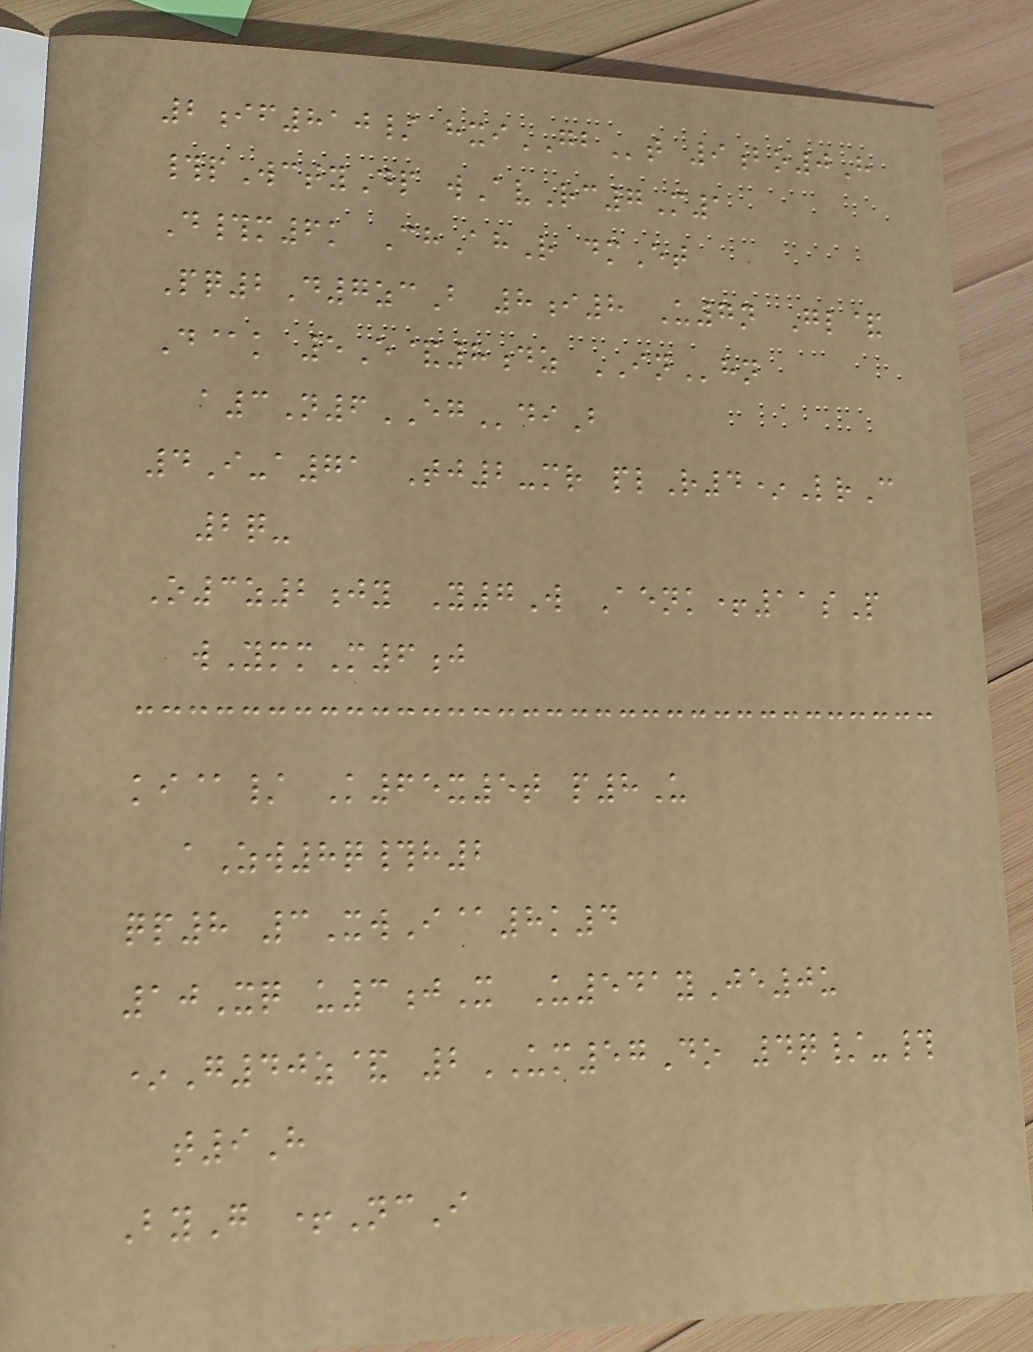2if810/ hxiGBt 9bo0H
#pWctyDp wAvRc7M1
D#m6k ChAhR dmEt
Pq2D7zcB 8i8 U7n Gl&
D@k 5E&8dz INhn
a3N6EGdiB
4I-a71 Tj2-mr plR4*LrC
2q-
O3z2jy Y7W Aenk+11sP
wYmmM6j
ki@/ K65x5t p8U
aZw8q#h2
qp8 3XwI@8k4
10Xq u3jX U541yJe0u
*G40z& 2UM57Do 4q/-#
t9H
ByG +NcI
